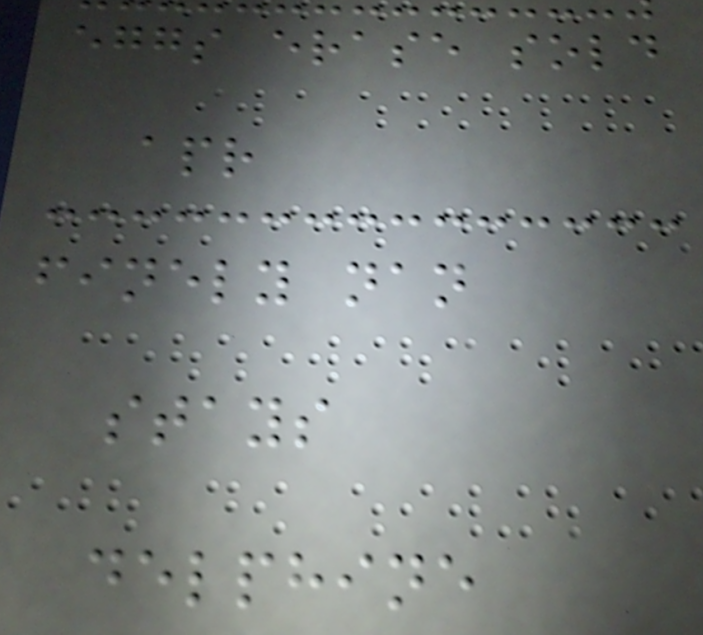eggs erase sold
apr
finely nan
stays
delphine
